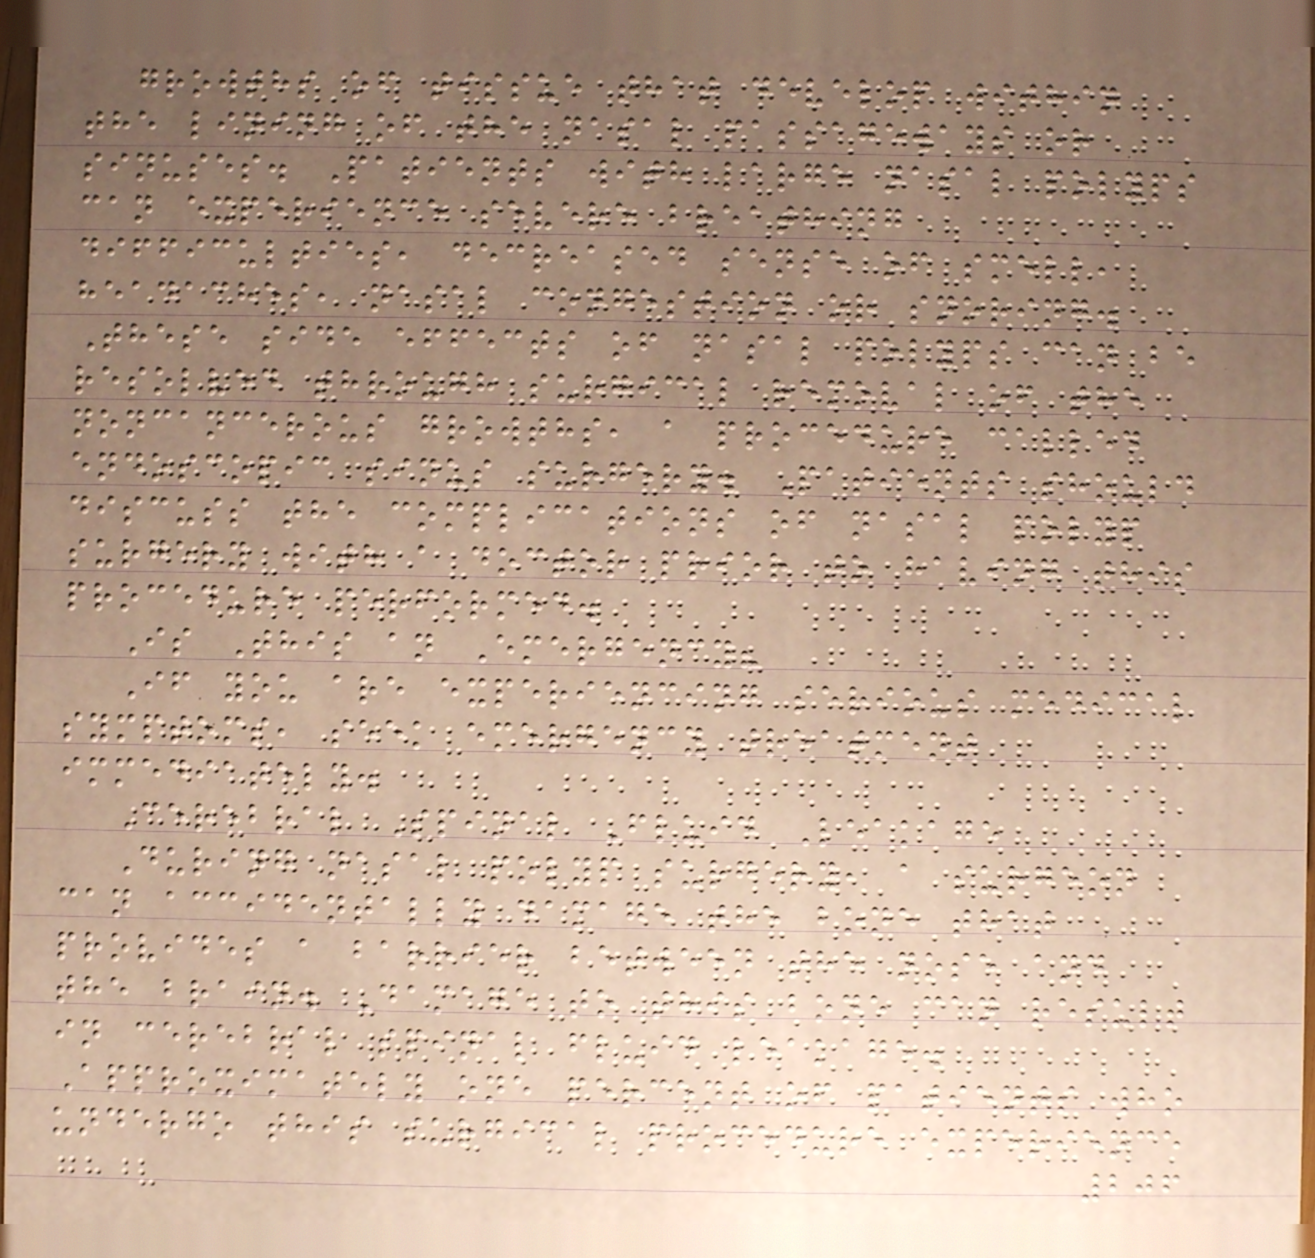growths of tissue that develop within
the lining of the nasal passageways or
sinuses. Patients with large nasal polyps
can experience severe breathing
difficulties, decreased sense of smell,
headaches, nasal congestion or snoring.
These side effects of nasal polyps can be
resolved through surgical removal of the
noncancerous growths, a procedure called
endoscopic sinus surgery. Patients should
discuss the complications of nasal polyp
surgery with a doctor prior to having this
procedure performed.
Is This an Emergency?
If you are experiencing serious medical
symptoms, seek emergency treatment
immediately.
Cerebral Spinal Fluid Leakage
During nasal polyp surgery, a surgeon
can accidentally damage the bone that
provides a barrier between the nose and
the brain. Damage to this bone can result
in cerebral spinal fluid leakage.
Approximately one percent of patients who
undergo this surgical procedure experience
206
